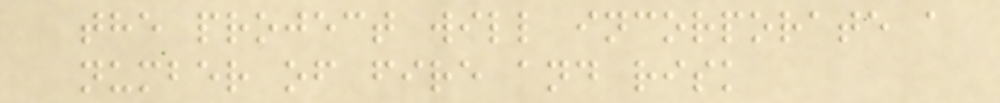the project will incorporate a
number of fire and risk
